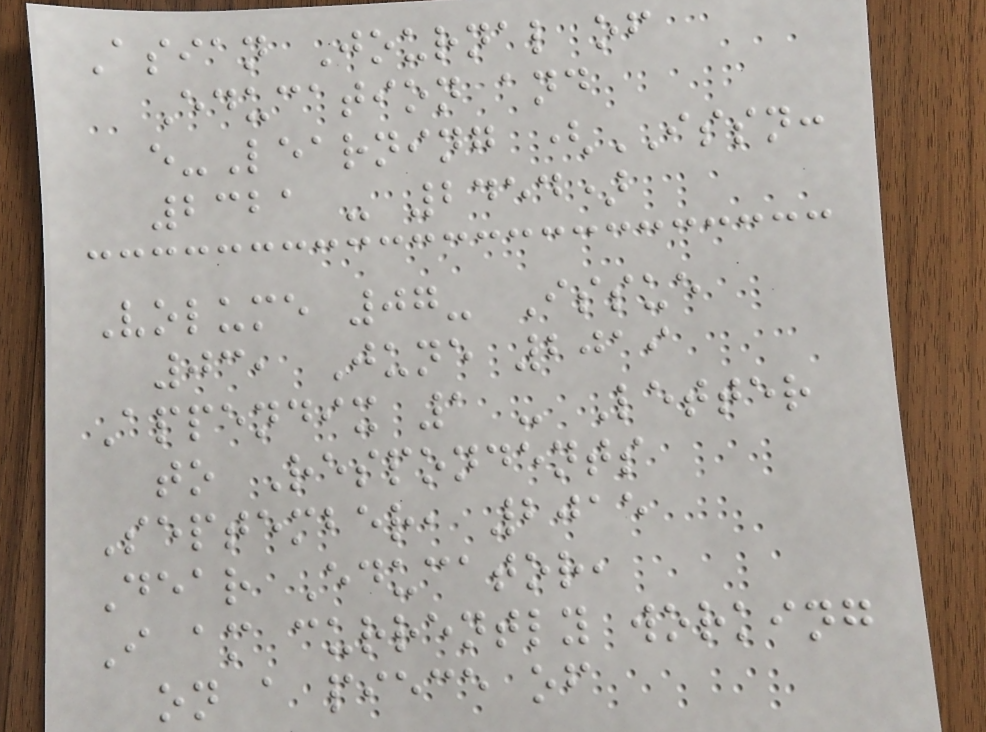Asian Journal of
Education and
e-Learning (ISSN:
2321 - 2454)
Volume 07- Issue
03, June 2019
Appendix 1 - Letter
to Respondents
September, 2015
Dear Educator,
I am currently working
on a piece of
